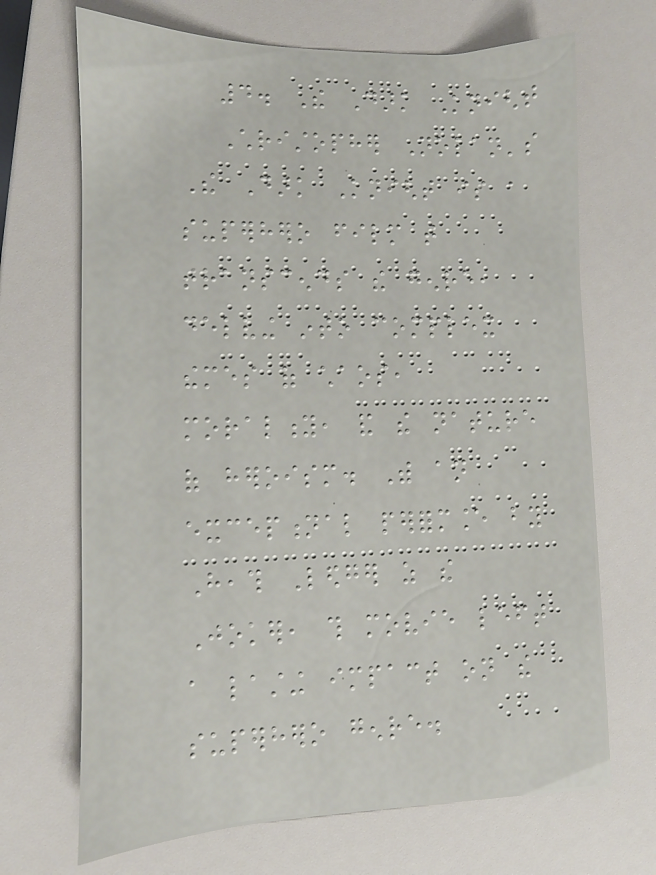4. The Dark Knight
Christopher Nolan's
The Dark Knight is a
superhero film that
transcends the genre,
delving into complex
themes of chaos,
morality, and the nature
of heroism. With an
exceptional performance by
Heath Ledger as the
Joker, this movie left
a lasting impact on the
superhero genre.
